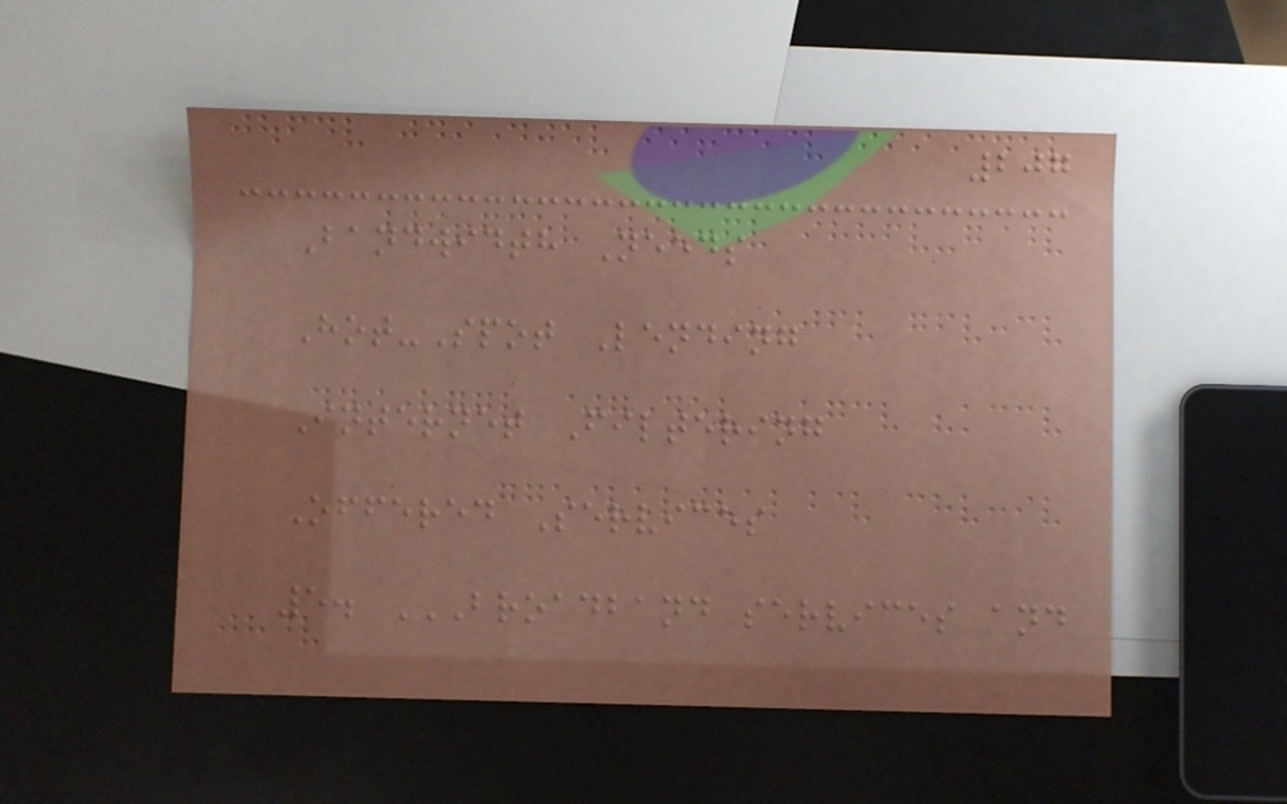207
Bandwidth Needs
Hot-Spot Lending
Internet Filtering
Offered Services
5. BROADBAND SERVICES AND
